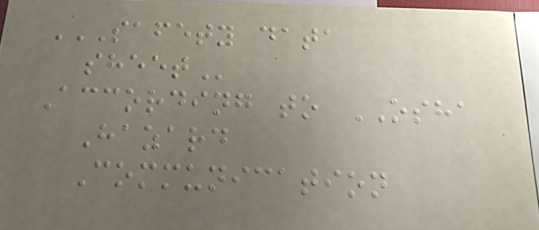SAFETY DATA
SHEET
According to OSHA
Hazard
Communication
